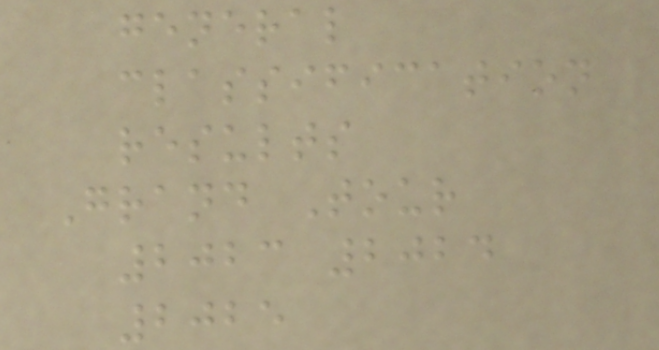general
classification
results
Grand Tour
2023 2024
2025
